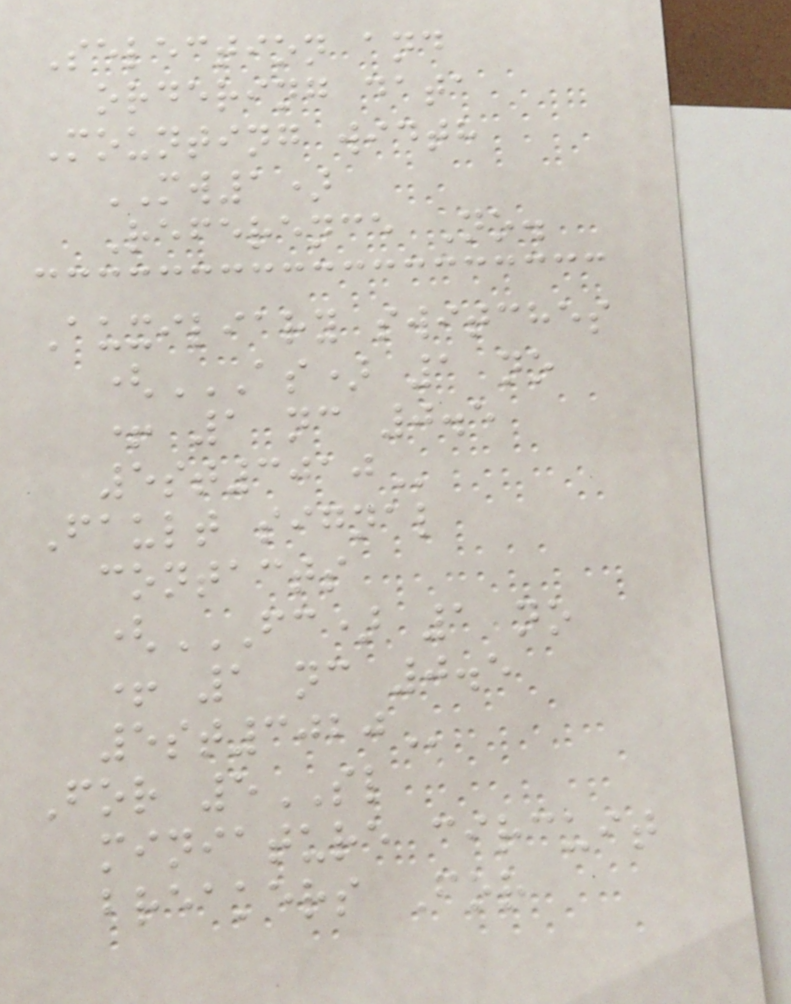Selection and
ordering data
Mounting width
MW1)
Reference No.
Auxiliary switches
(AS) 1 NO
+ 1 NC 0.5
5ST3010
Fault signal
contacts
(FC) 1 NO
+ 1 NC 0.5
5ST3020
For 5SL
miniature circuit
breakers For
